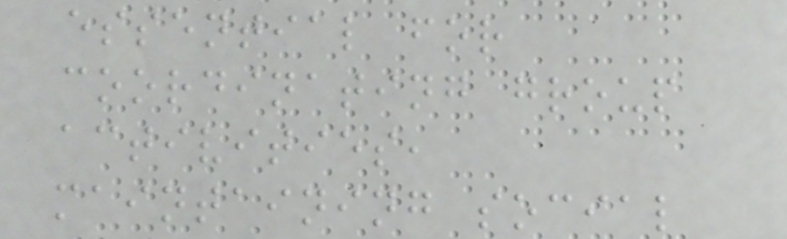essential for
coordinating group
activities,
maintaining social
